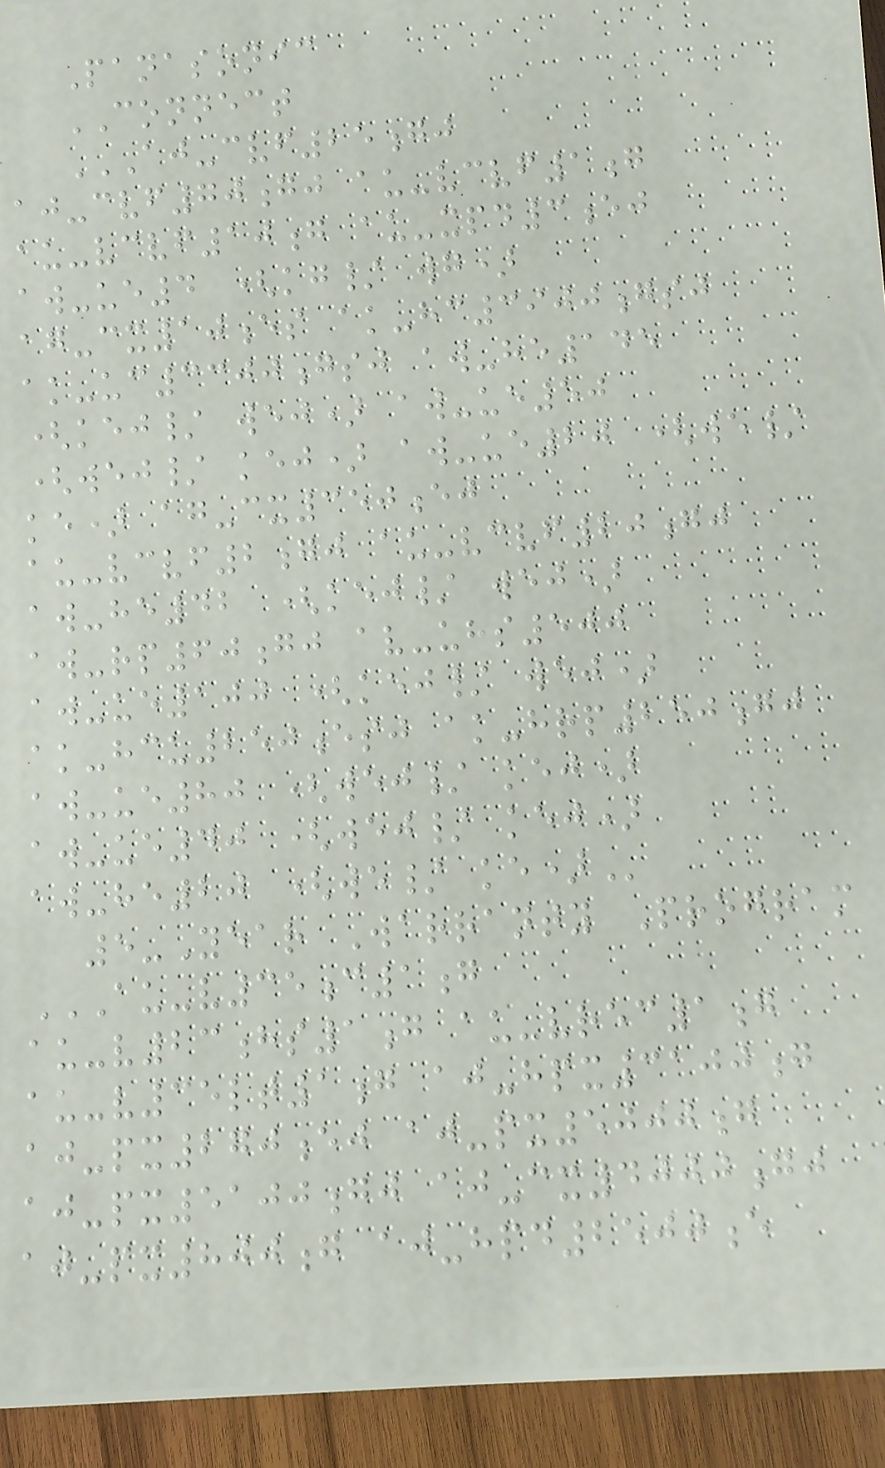Panasonic
CONNECT
AJ-CVF25GJ
AJ-CVF70GJ AU-VCVF1G
AU-VCVF10G AU-XPD3EJ
AW-UE4 (KG/ WG)
AG-CX10ES AK-HC3900GSJ
AK-UC3300GSJ AW-HE145
(KEJ/ WEJ) AW-UE50
(WEJ/ KEJ) AW-UE20 (WE/
KE) AG-CX350EJ
AU-VCVF2GJ AU-VCVF20GJ
AW-HE42 (KEJ/ WEJ)
AW-RP60GJ AV-UHS500
AW-UE100 (KEJ/ WEJ)
AK-HCU250ESJ AK-HRP250GJ
AW-UE80 (WEJ/ KEJ)
AW-UE40 (WEJ/ KEJ)
AW-HE20 (WE/ KE)
5-Year Warranty Program
AU-V35C1G
AU-V23HS1G AU-VREC1G
AU-V35LT1G AJ-HPX3100G
AJ-PX270EJ AJ-PX5000G
AJ-PX5100GJ AJ-CX4000GJ
AJ-PX800G AJ-HPD2500E
